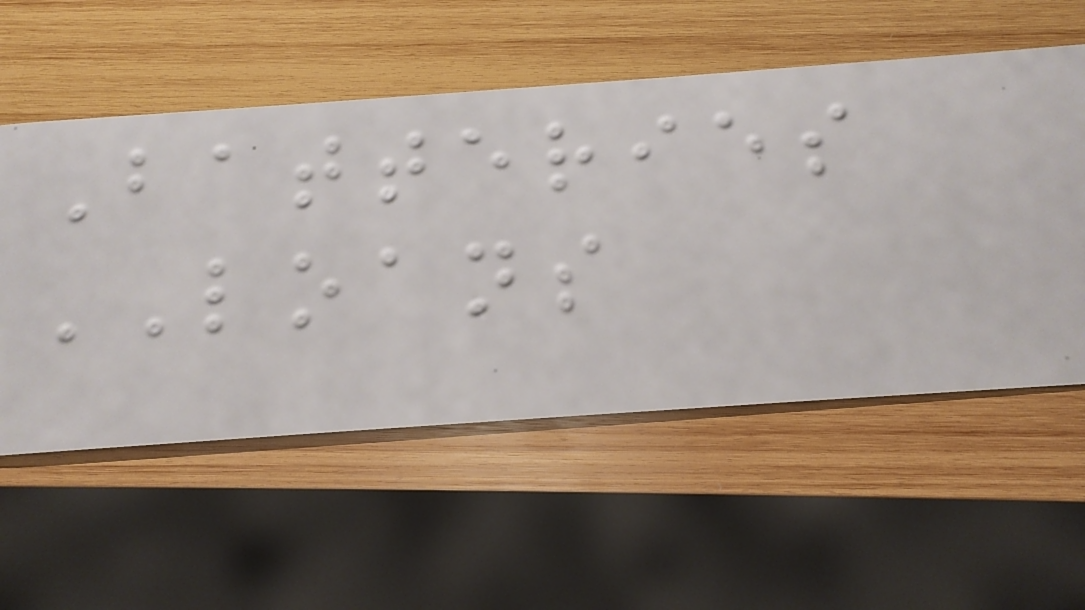Batteries
LOANS
